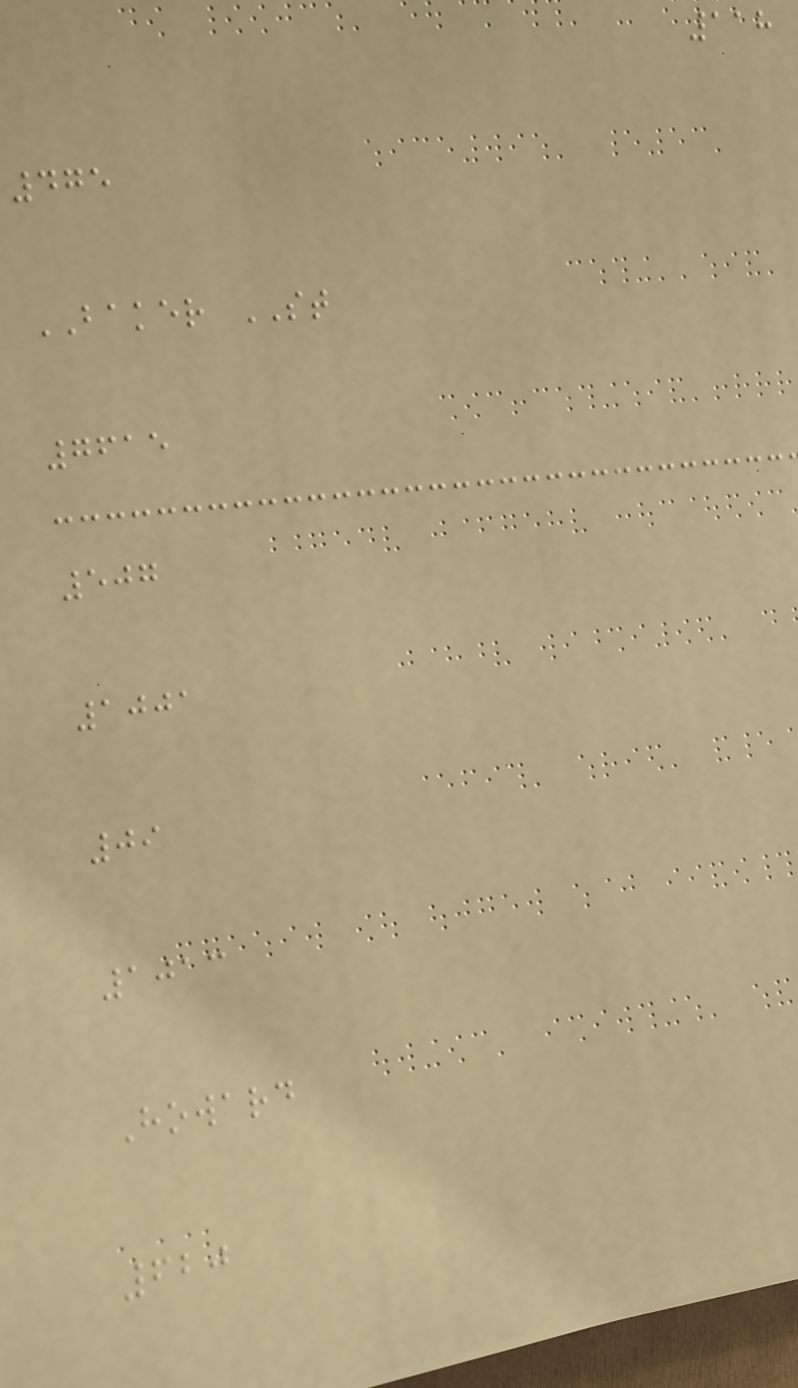118
475
BAKER ST
7615
507
1001
09
1013
Howard
620
